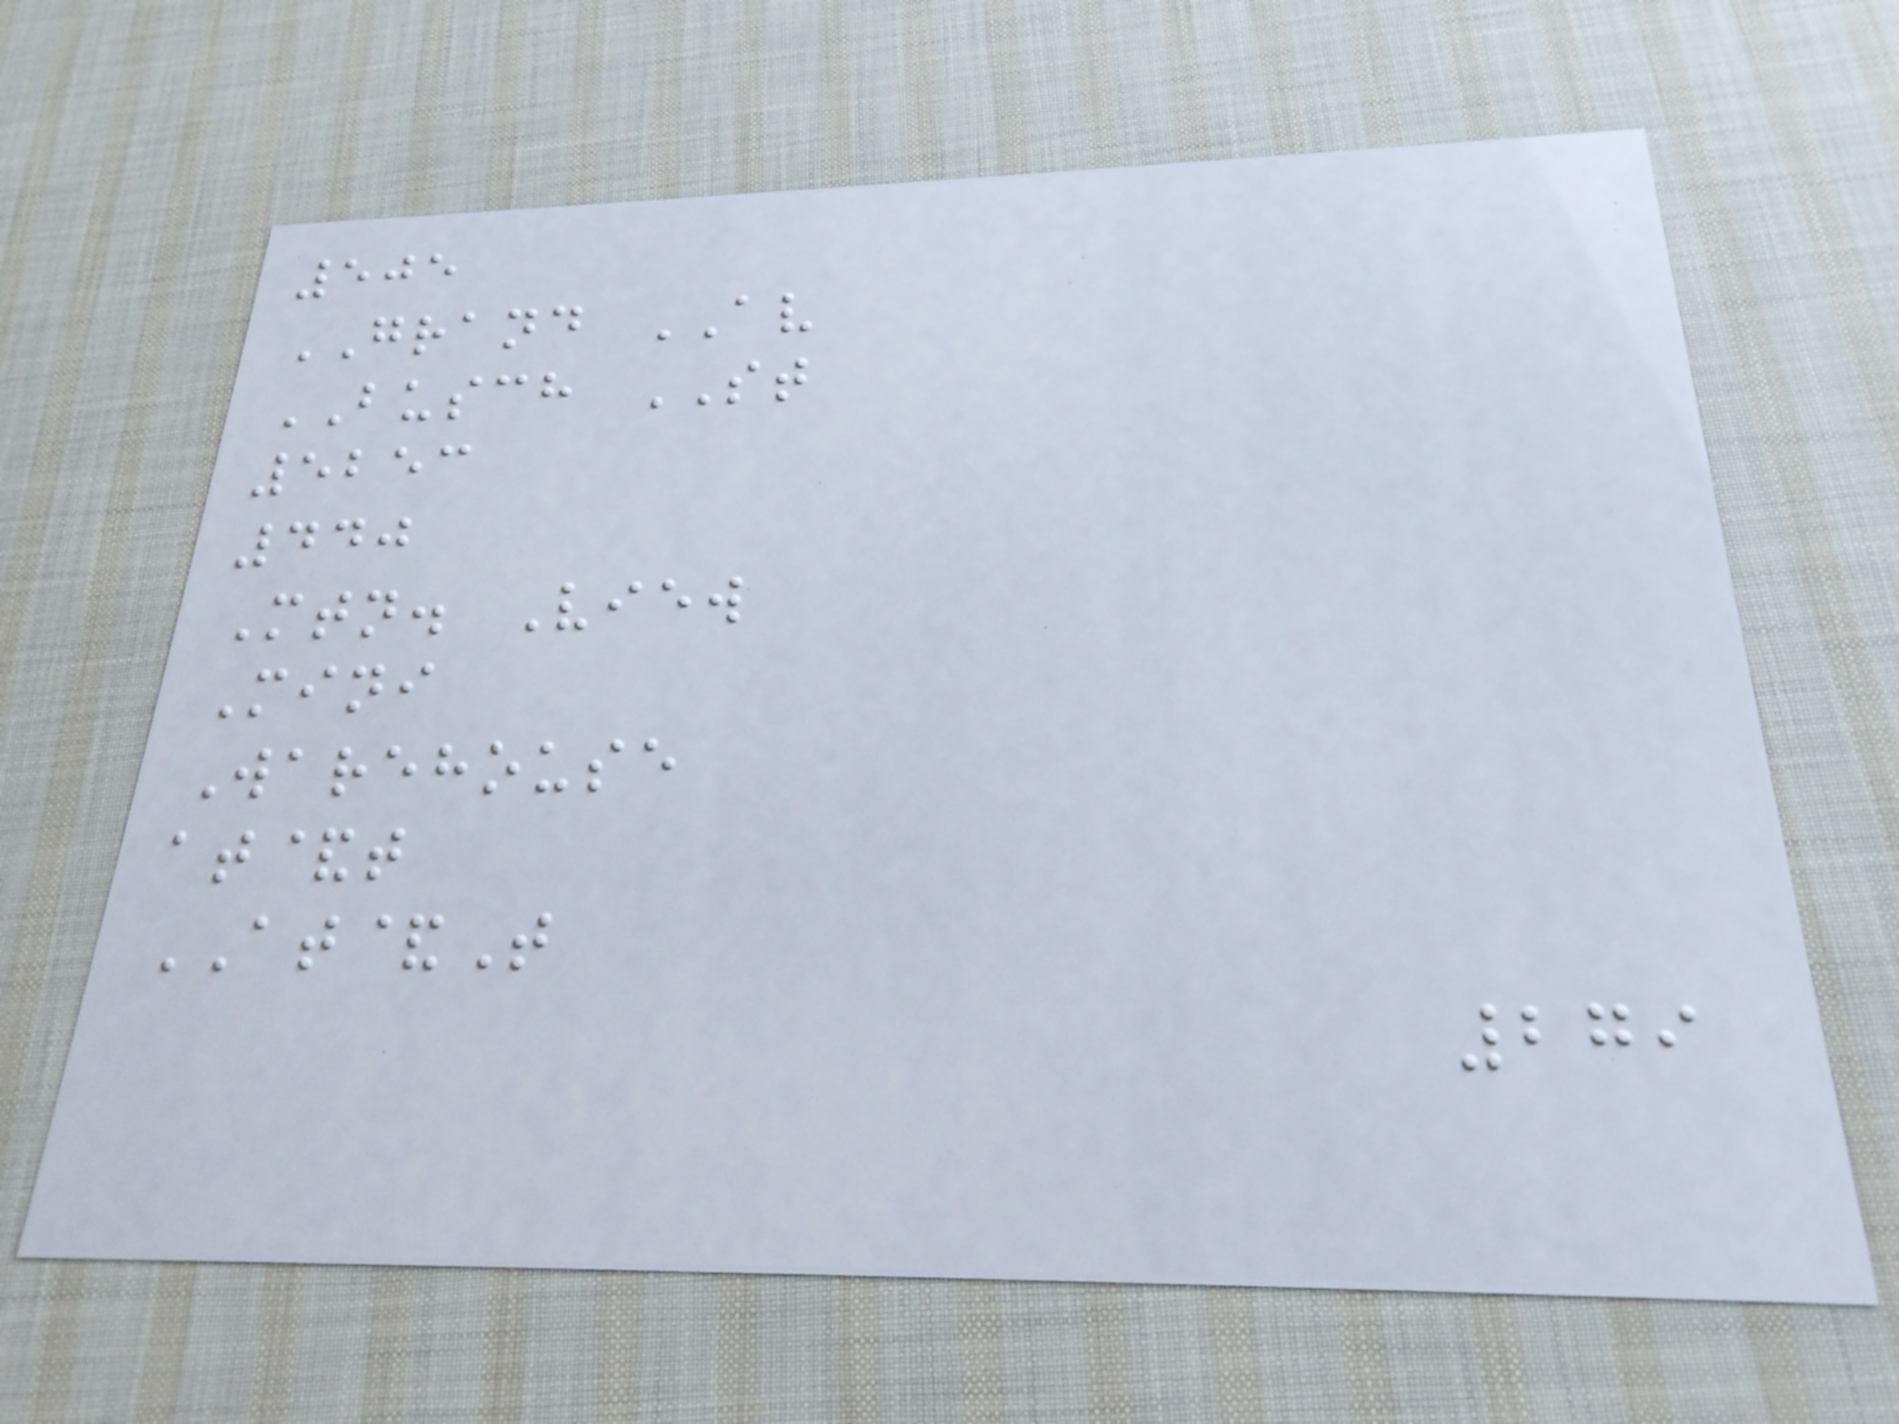505
GRAND AV
BUSCH ST
5253
440
Mtn. View
Mini
Warehouse
at&t
AT&T
279
